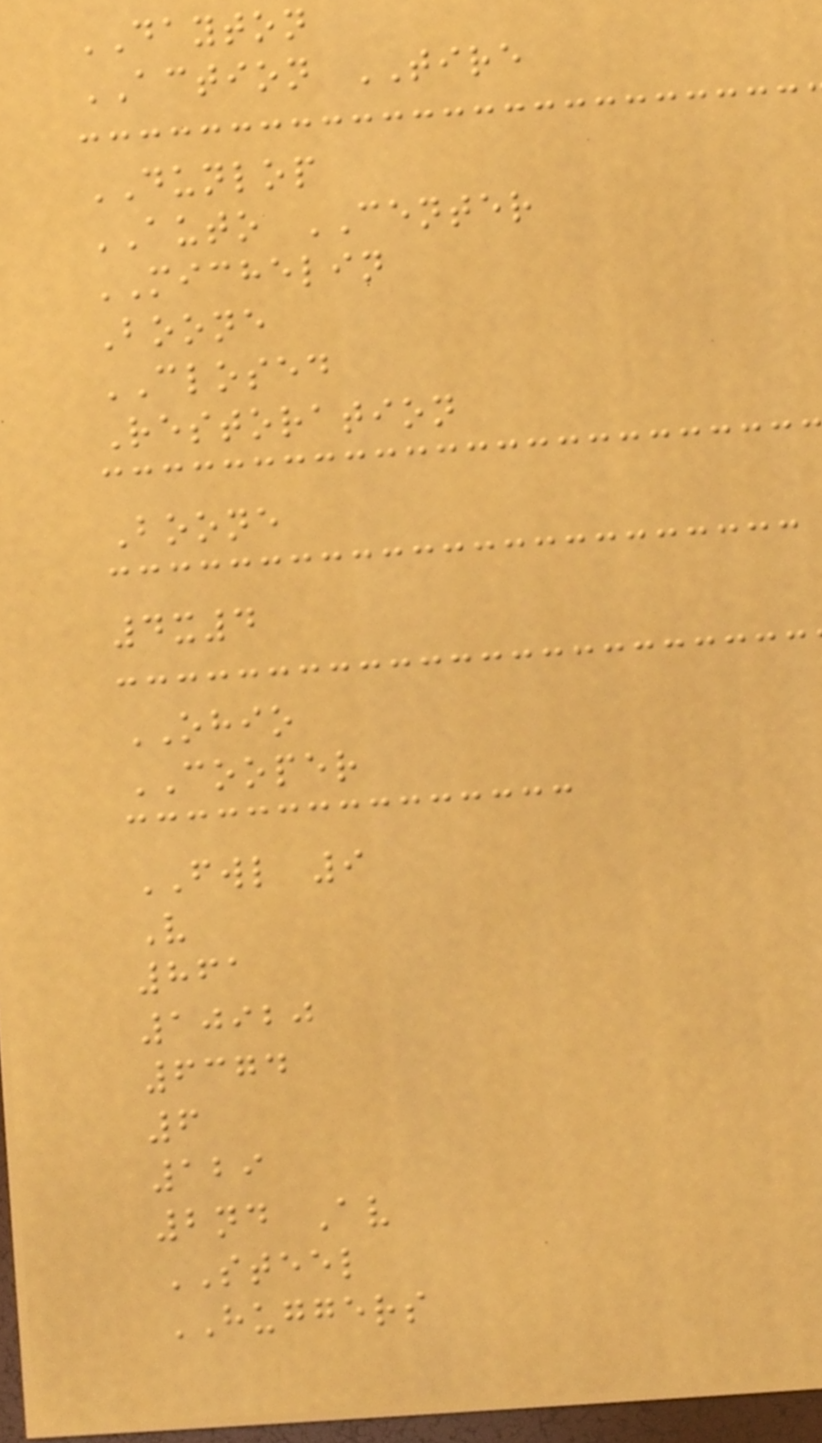DAYTON
ACTION TIRE
DUNLOP
AUTO CENTER
MICHELIN
Boone
CLOSED
Restoration
Boone
4x4
OHIO
COOPER
FWL 9
V
861
10920
6374
6
129
2nd Av
STEEL
HUGGERS
